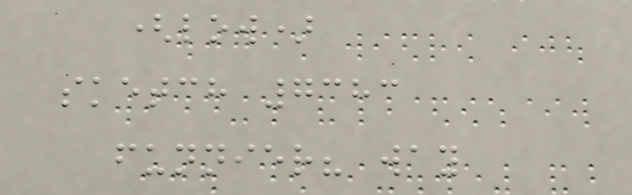(low)
sketch 7383
funnier? way
